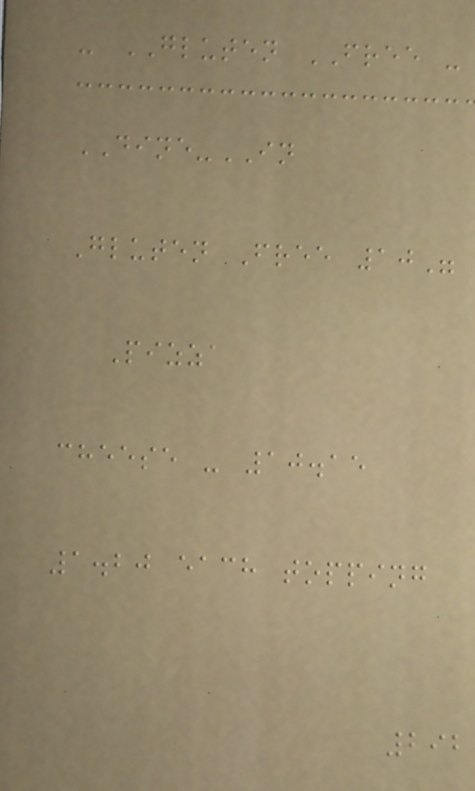- GLUTEN FREE -
DINE-IN
Gluten Free 10"
Pizza
cheese - 10.15
1.20 each topping
292
